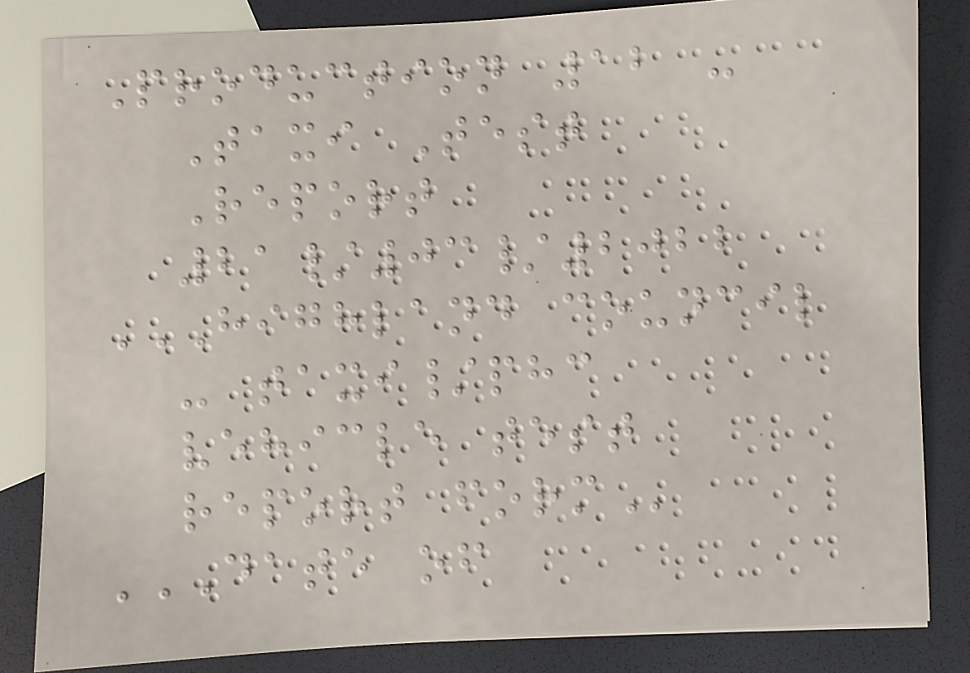Production 12 -
Taxi Test
Report
21/03/2022
HIGHLAND COUNCIL
- TAXI/PHC
VEHICLE TEST
REPORT FORM
DATE OF
